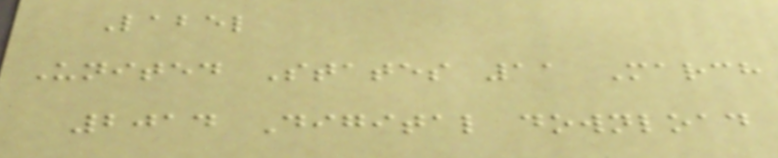Label
United States 11 March
2014 Digital download
